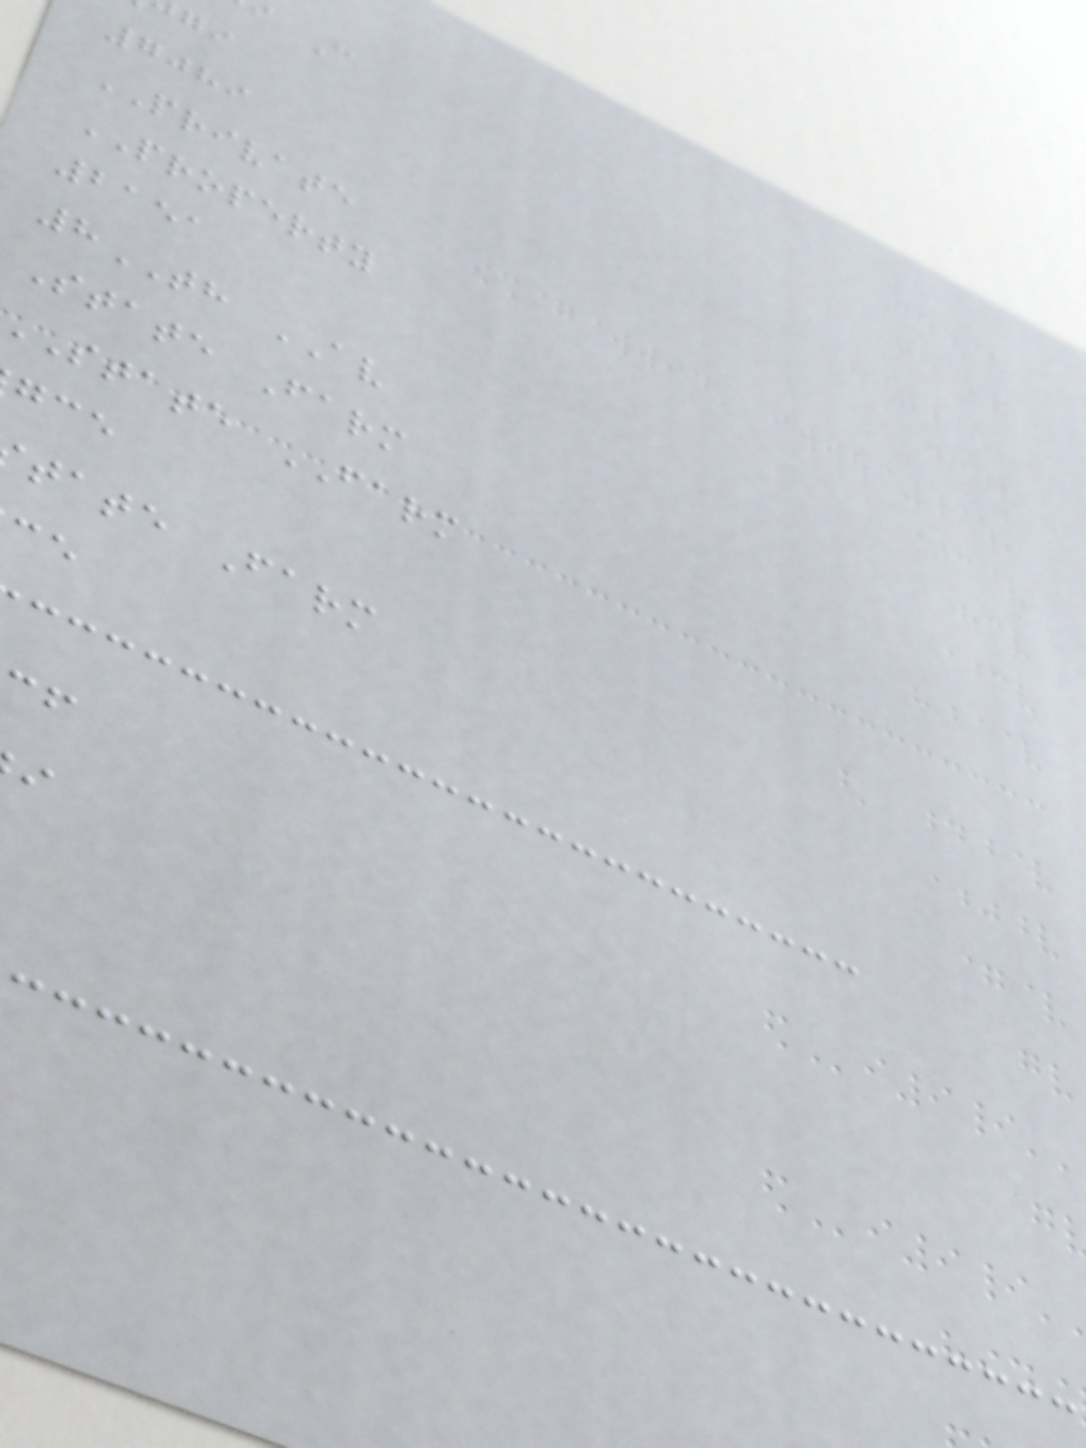7089
PRIVATE
PROPERTY
2151
8TH AV
State Farm
state FARM
tate Farm
